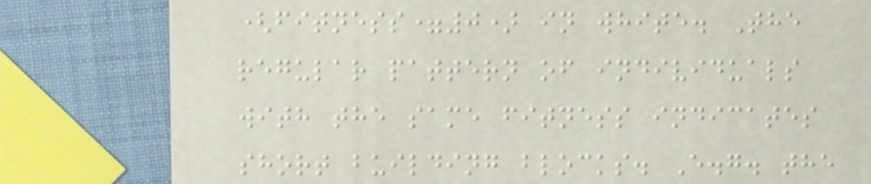(fitness=0) in white. The
regular pattern of individuals
with the same fitness indicates
short building blocks. E.g. the
